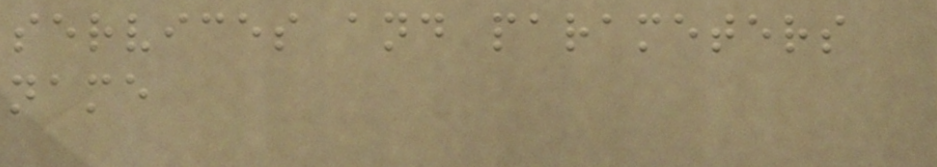services and parameters
name
